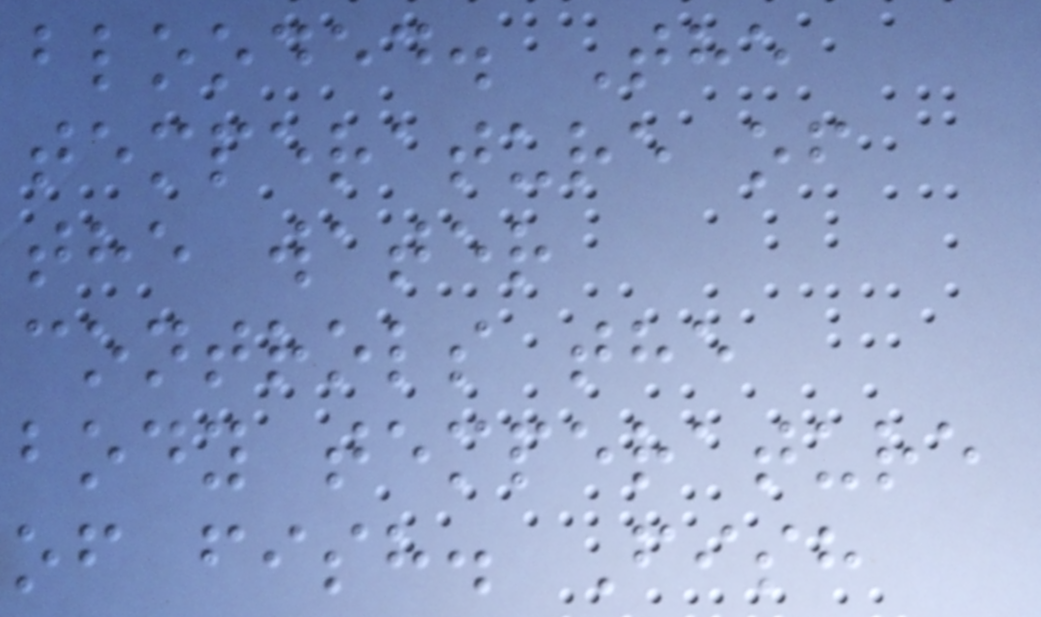blooded. The
temperature of
the water
controls the
body temperature
of fish. Fish
